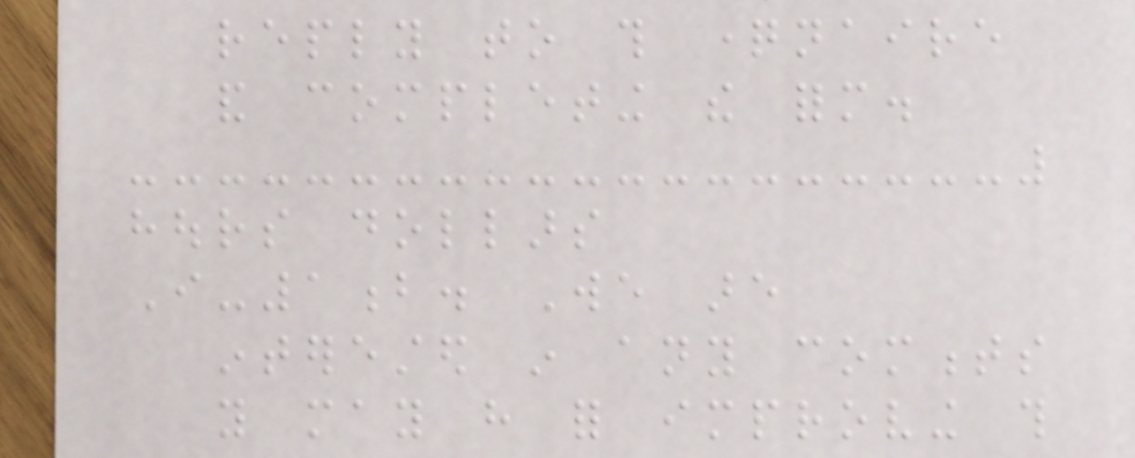reply to this questionnaire
and completing the form.
hours dollars
I-1b. We are
interested in any comments
you may have for improving this
